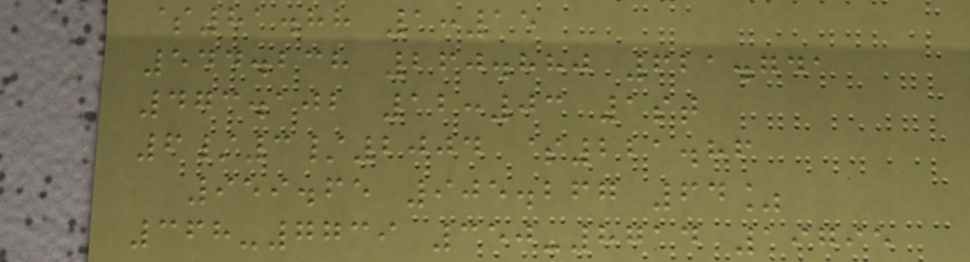$81.88 1:15
544.238 260.880 621.741
473.102 12:03 1st
6/3/2004 $221.86
959.65 905.267 64%
368-7739 350-8714 19795
